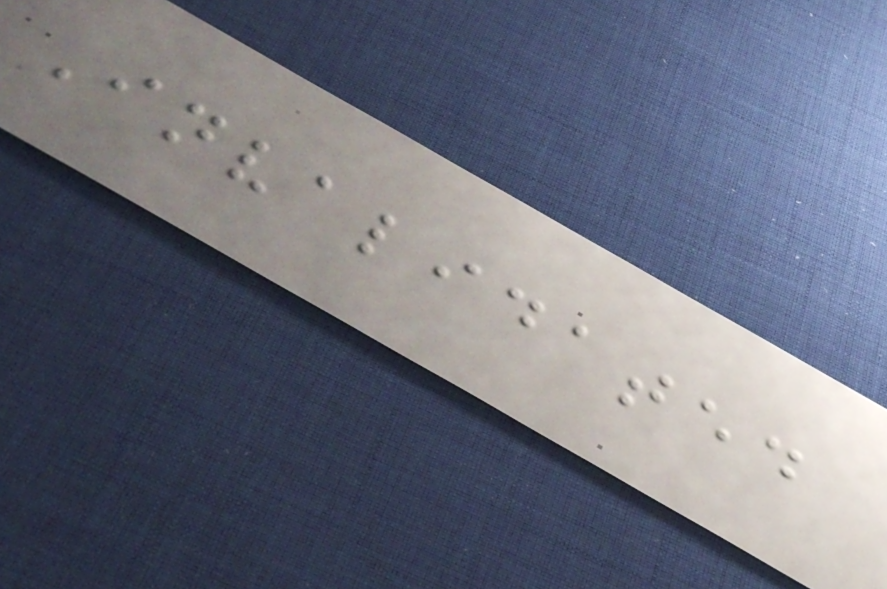Invalidated
